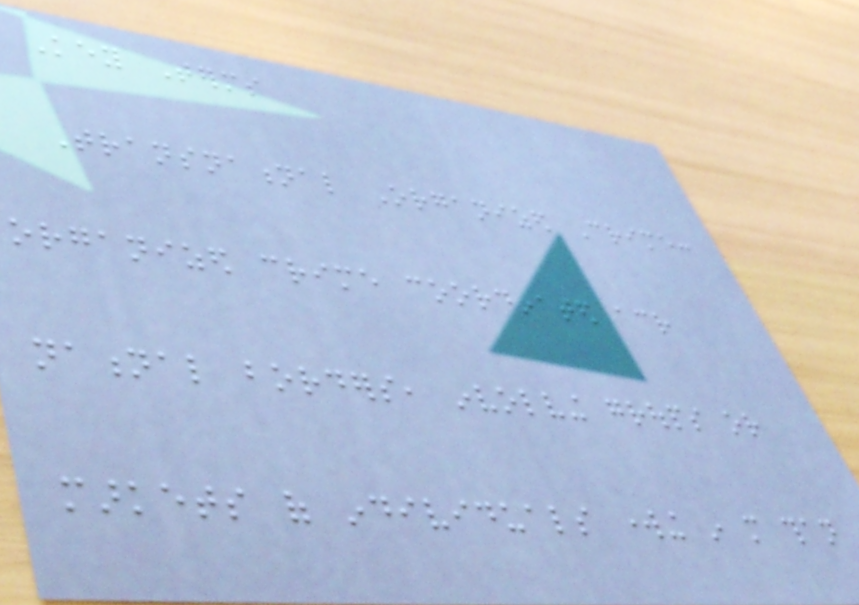Key Terms
Transnational Organized Crime:
organized crime coordinated across
national borders, involving groups or
markets of individuals working in more than
